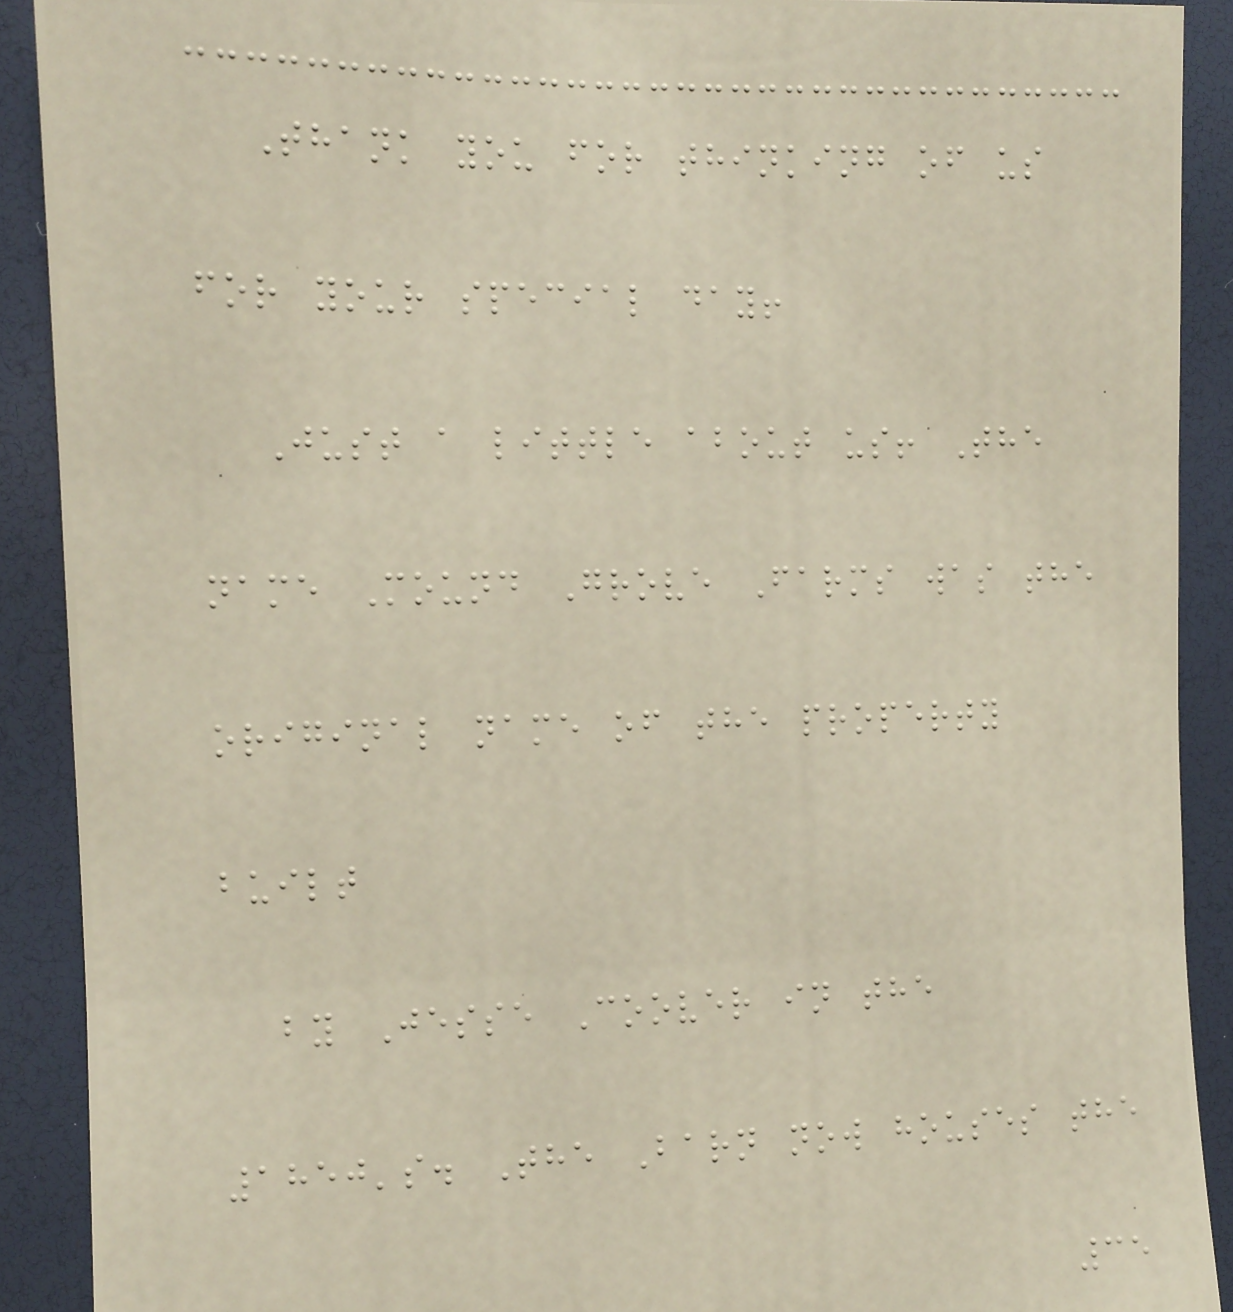Thank you for thinking of us
for your special day!
Just a little about us! The
name Mound Grove Farms was the
original name of the property
built
by Jesse Coover in the
1850's. The Barn now houses the
35
